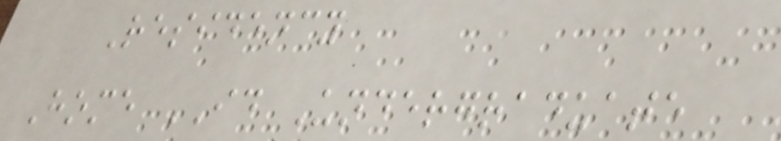Residency
Home ID Undergraduate
